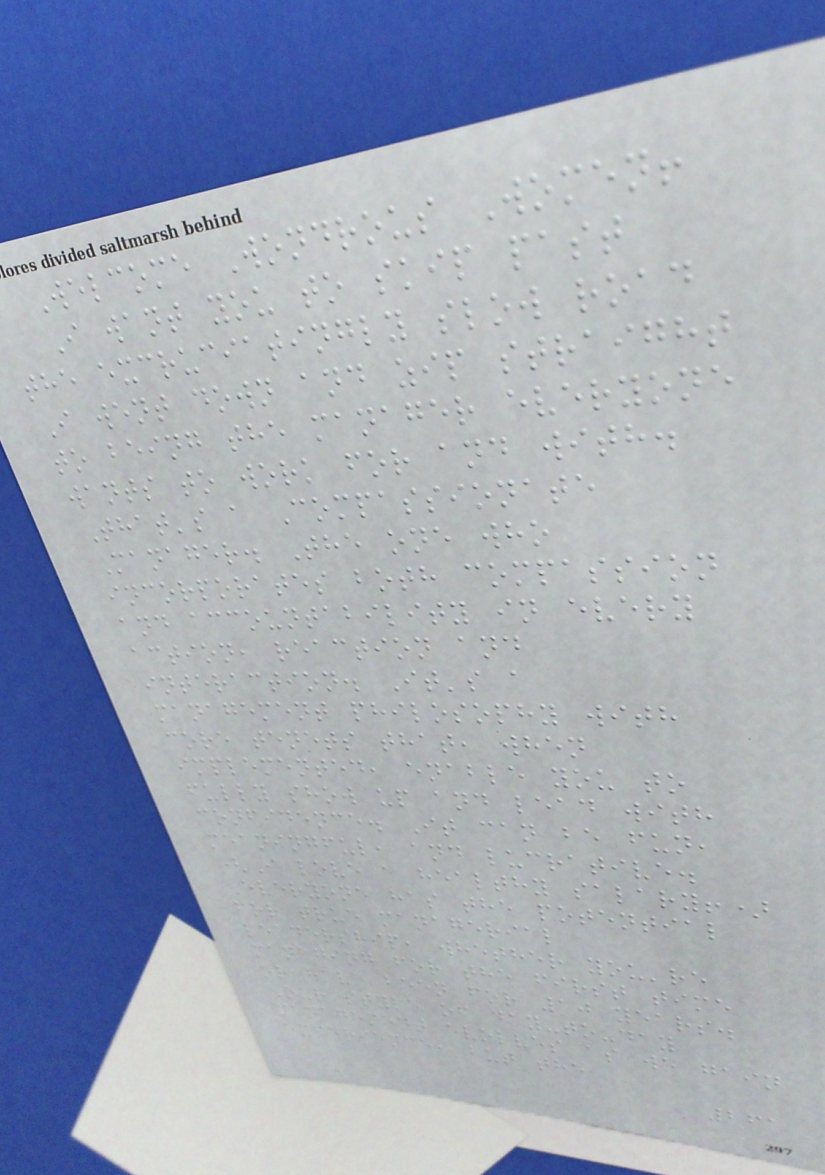Welcome Wondrous Women!
I want you to skip past
the excruciatingly slow road
I went down and zip straight
to being the manager everyone
wants to work for and with.
That's a Compassionate
Manager. The one who
incorporates both compassion
and accountability in every
action, reaction and
interaction. It's a
management philosophy with
core tenets that, when
implemented, enable you to
fully show up and lead with
confidence. It can be fun,
meaningful, and lucrative.
(I love a healthy salary!)
Everyone has the potential
for true managerial
leadership, whether you're
managing for the first time
or have been for 10 years.
Our style of day-to-day
management evolves as we gain
experience, but the
261
